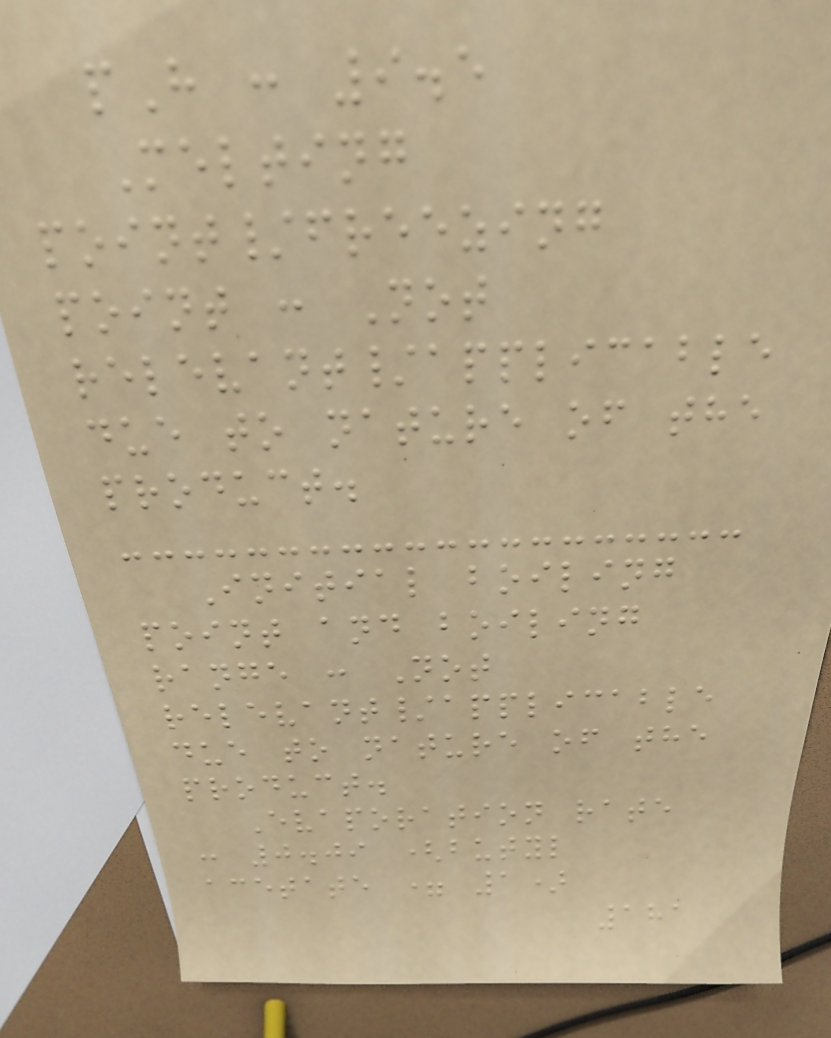pH : 9.5
Melting
point/freezing
point : Not
relevant/applicable
due to nature of the
product.
Initial boiling
point and boiling
range : Not
relevant/applicable
due to nature of the
product.
Evaporation rate
: 0.09 (butyl
acetate = 1)
181
